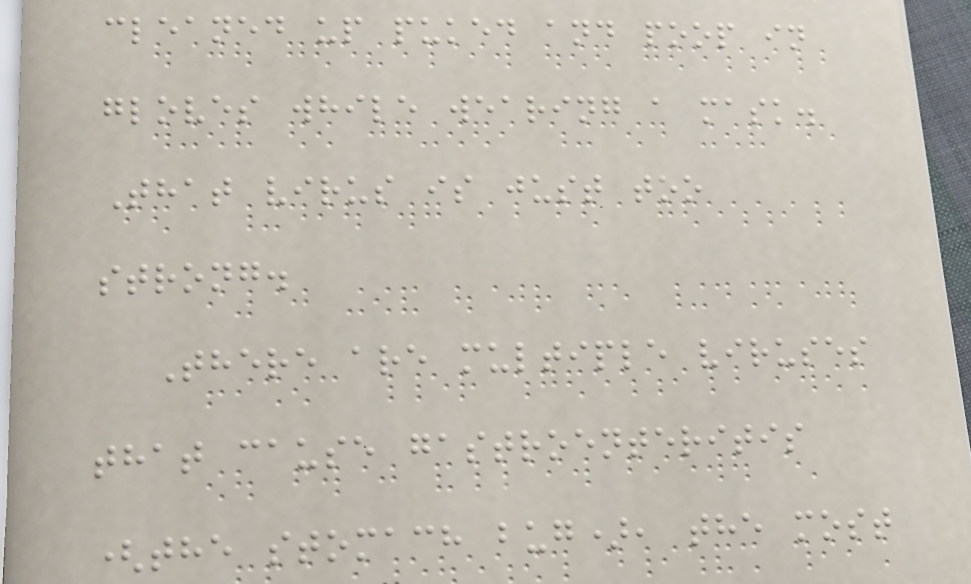cleaned up puked and poop in
gloves while wearing a mask.
That virus is just too
strong.
There are multiple viruses
that cause gastroenteritis
(the stomach bug), the most
